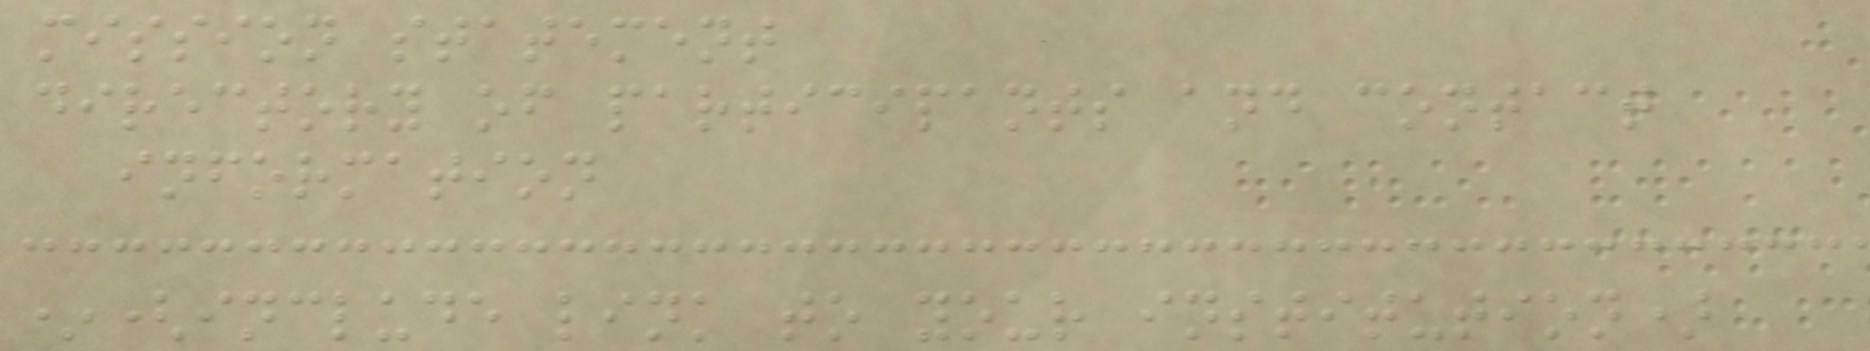mission statement
directory of participants and contact
information
*(include link to your institution)
